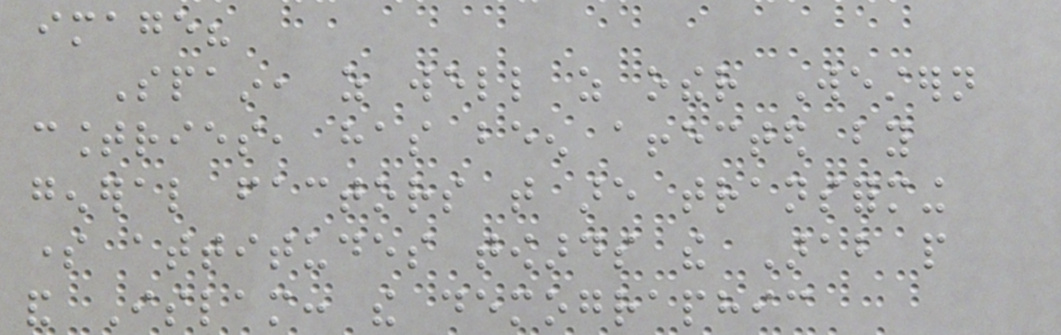image?
Spain, as well as other Western
countries, has been affected by
general factors that are transforming
some attitudes towards the Arab people
and Islam: the demographic
